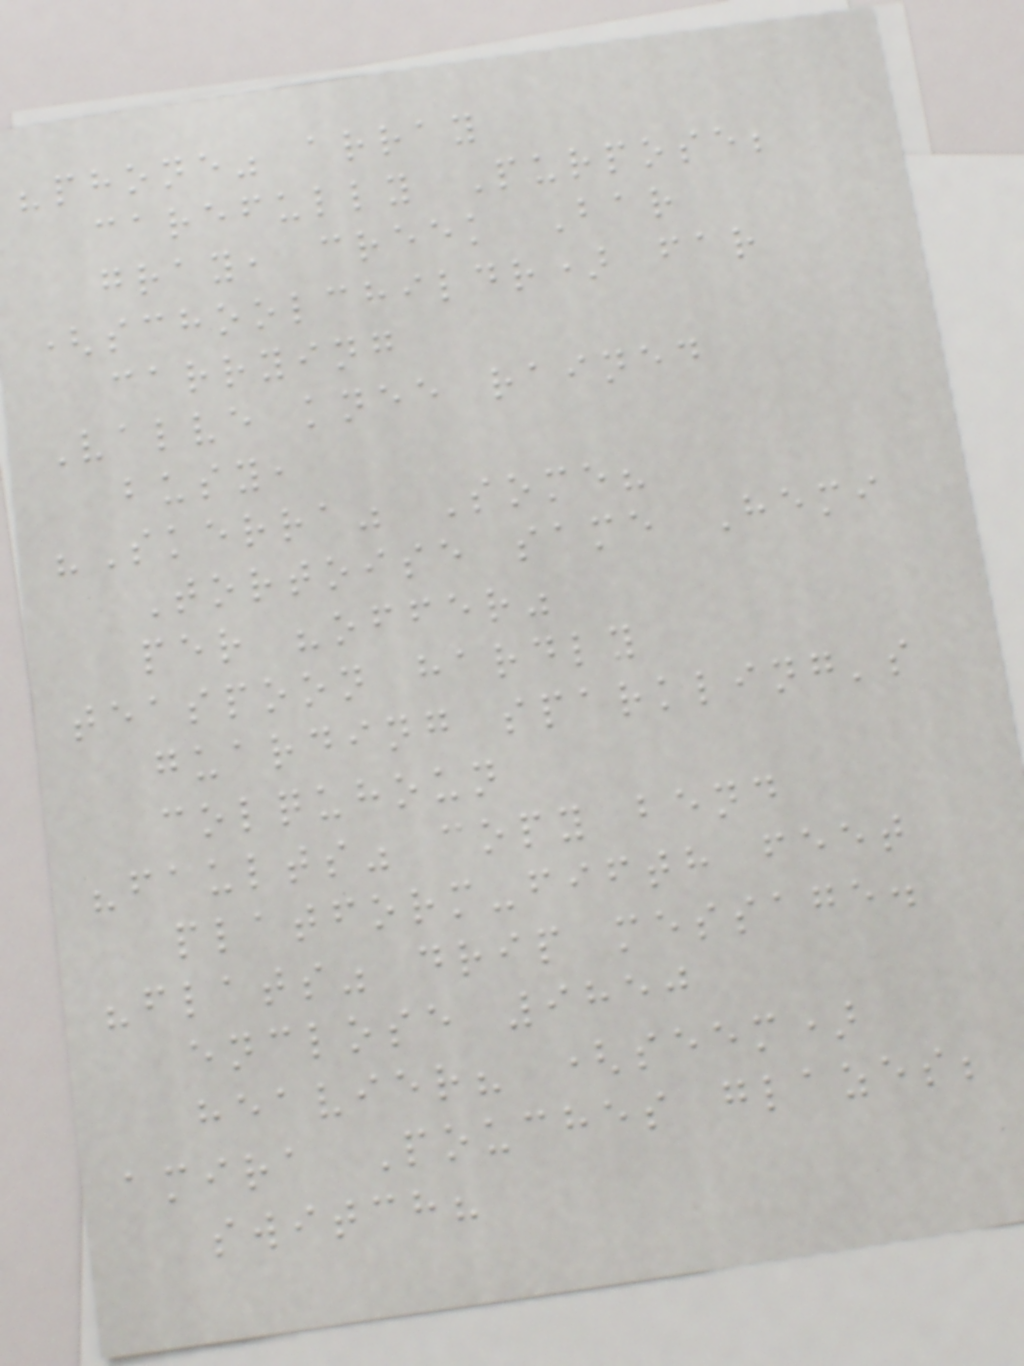"phone" array
carefully Purpose;
gray, creek Bar
(schoolchildr) far
carrying
Valve knee rained
busy,
"Skerra" Some?
Tortoise same Hemi
per "offer"
teaspoon hardly
guarding sparkling's
colquhoun
"faults" copy bend
platform-fifth feet
"flats" drip message.
enclose 9850
heavier? (seem)
amira Pouches glazes;
switch?
